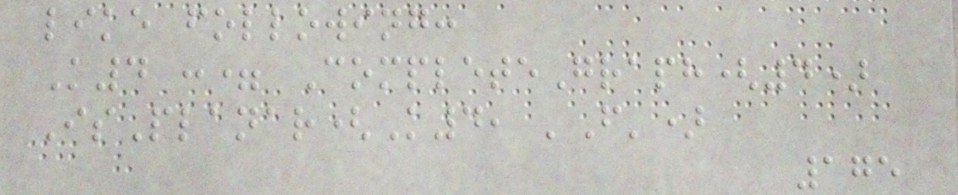like following:
K4 := CompleteGraph(4)
IsPlanar(K4, 'F')
175
